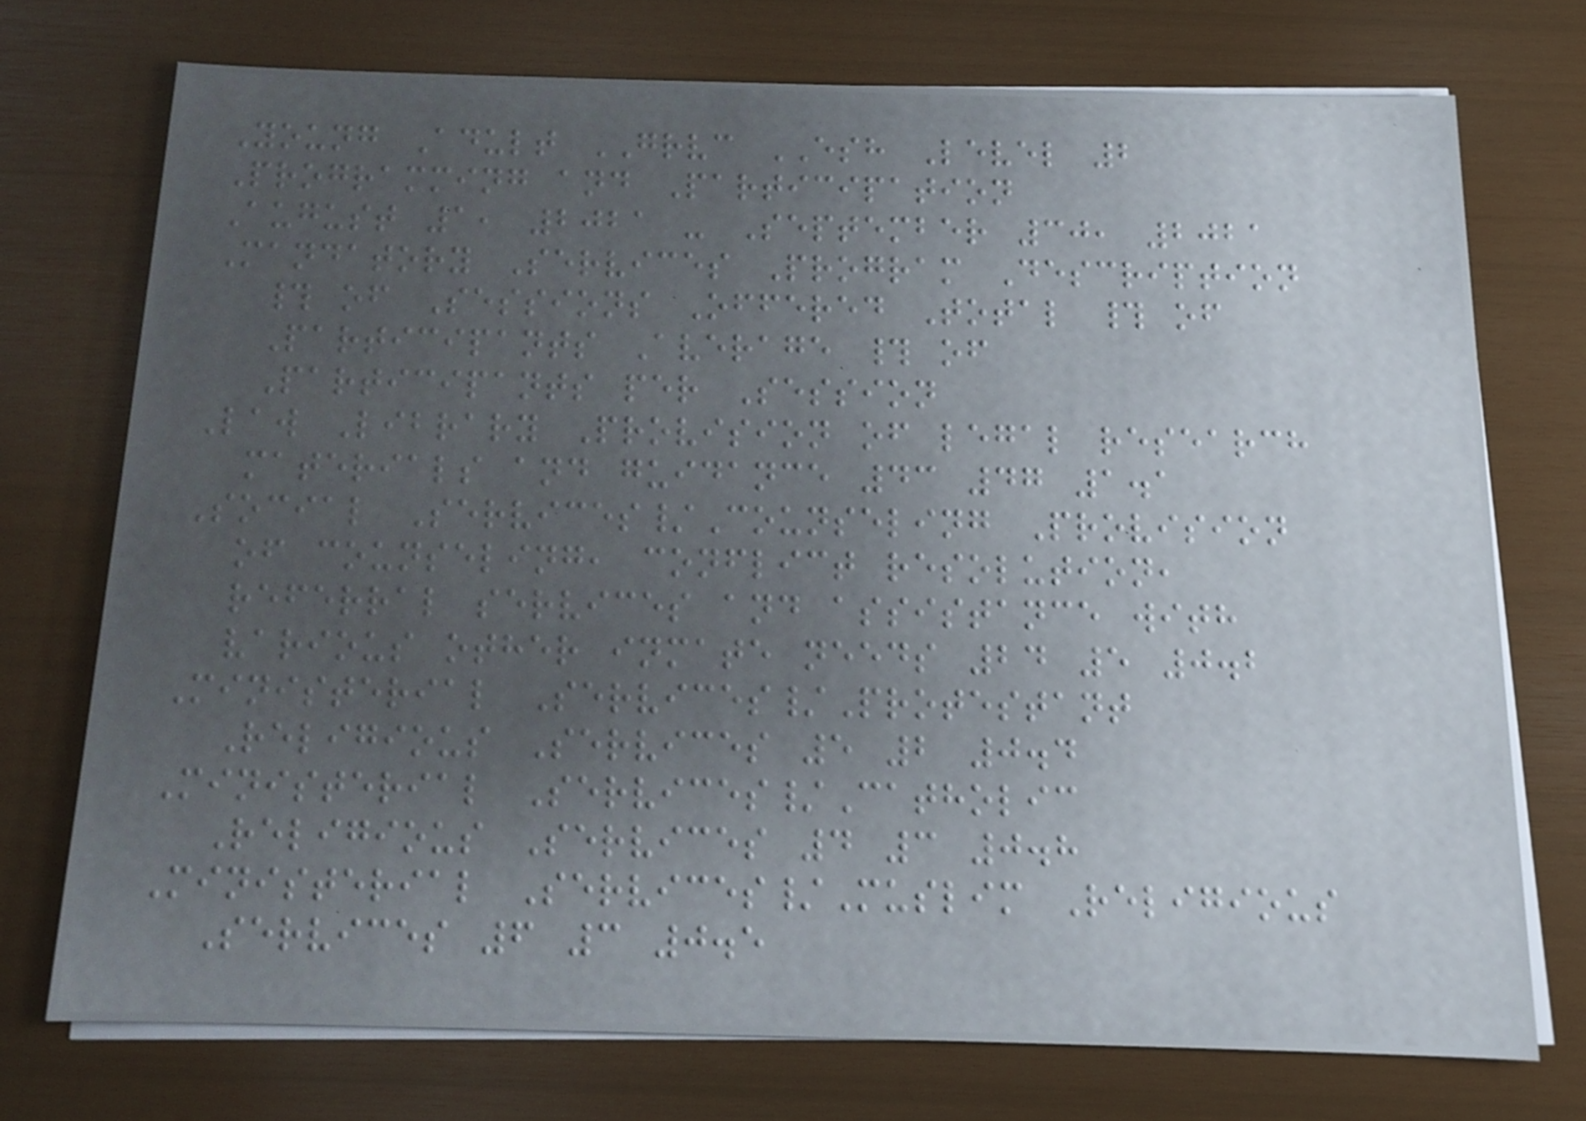Young Adult GRVC ESH Level 2
Programming and Participation
August 1, 2021 - September 30, 2021
Mandatory Services Program Description
# of Sessions Offered Total # of
Participants Average # of
Participants per Session
Law Library Provision of legal research
materials and guidance 43 47 1.1
Social Services/Counseling Provision
of counseling, conflict resolution,
referral services and assistance with
various other inmate needs 24 5 0.2
Ministerial Services/Protestant
Religious Services 5 2 0.4
Ministerial Services/Catholic
Religious Services 4 3 0.8
Ministerial Services/Muslim Religious
Services 6 3 0.5
